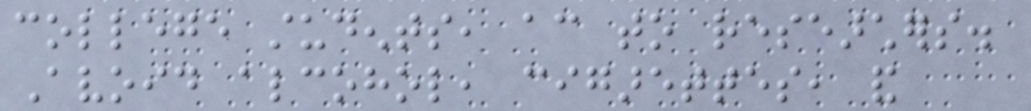college students, according to researchers.
Avoid alcohol, cigarettes, and
